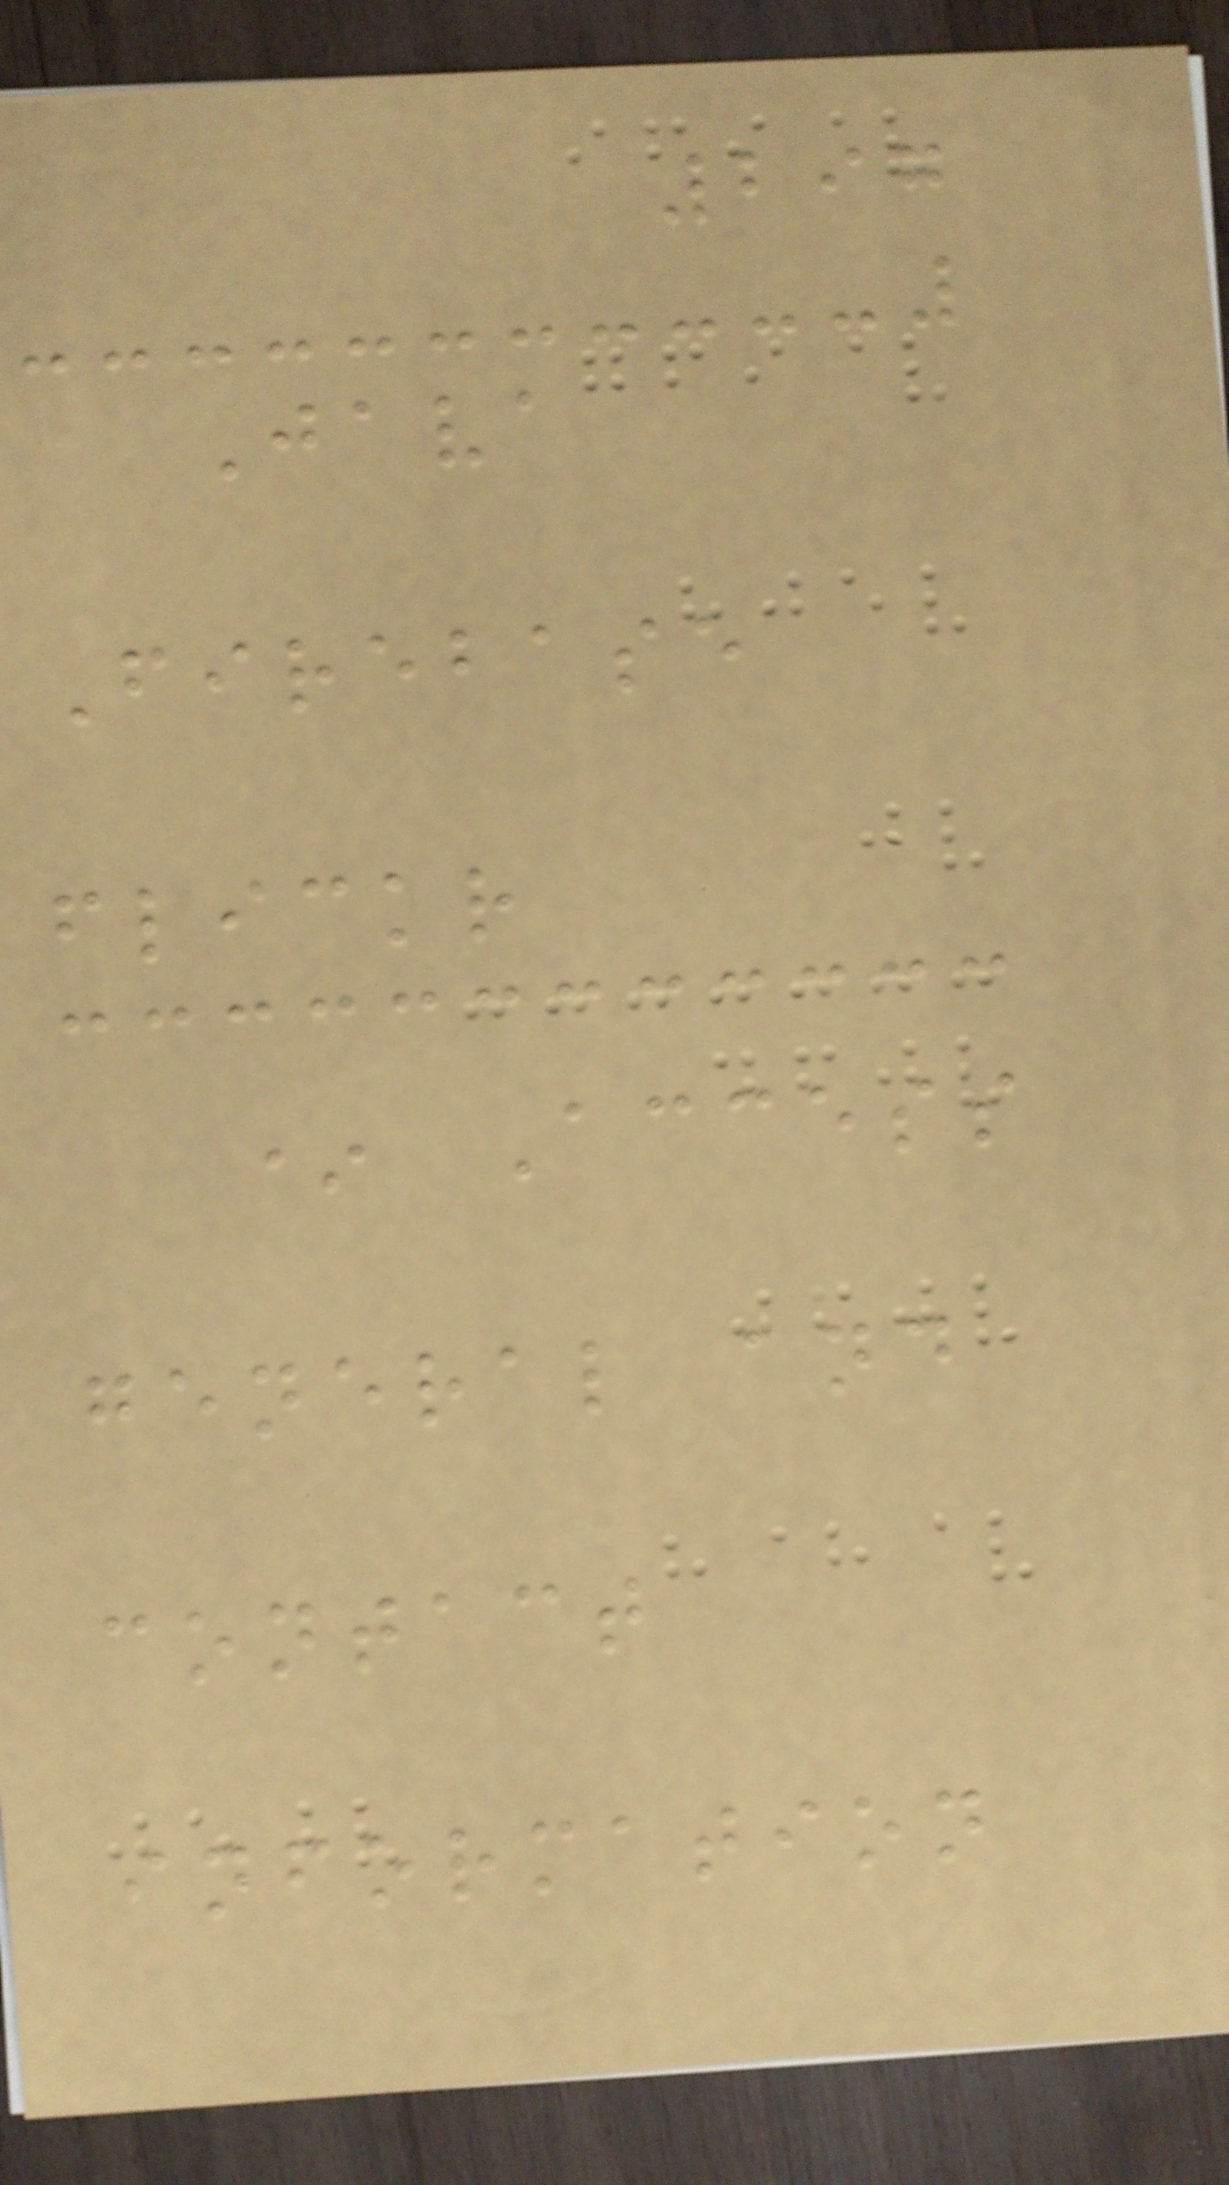297
Java
Firebase
flickr
* Access
general and
contact
information
